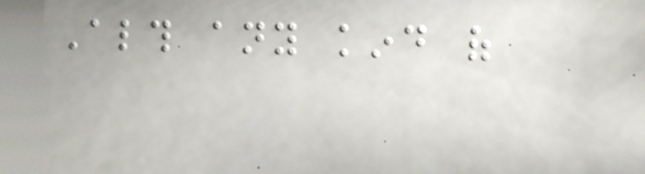Although any kind of
